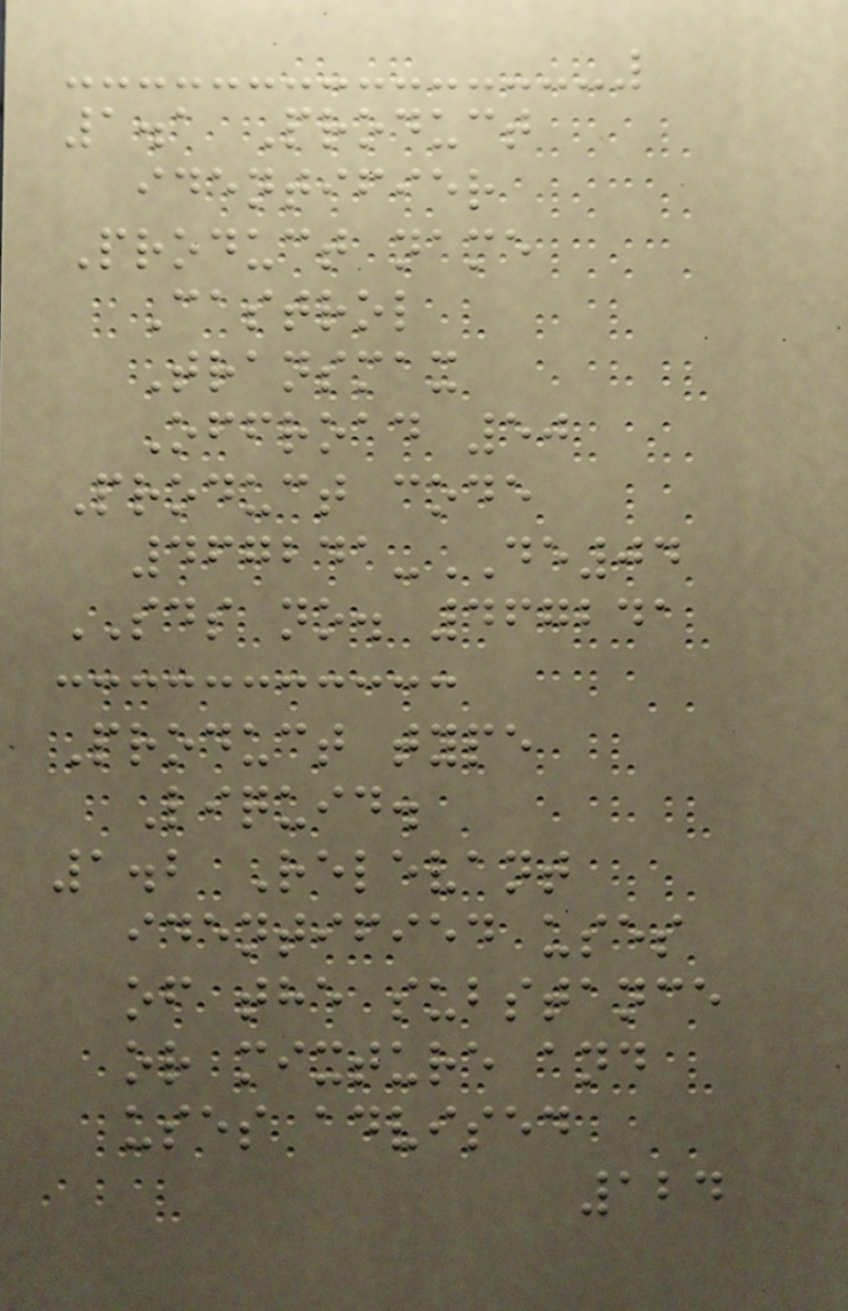1.1 Product
identifier
Product name
Castrol
Transmax
Offroad 50
Product code
467241-DE04
SDS no. 467241
Product type
Liquid.
1.2 Relevant
identified uses
of the substance
or mixture and
uses advised
124
